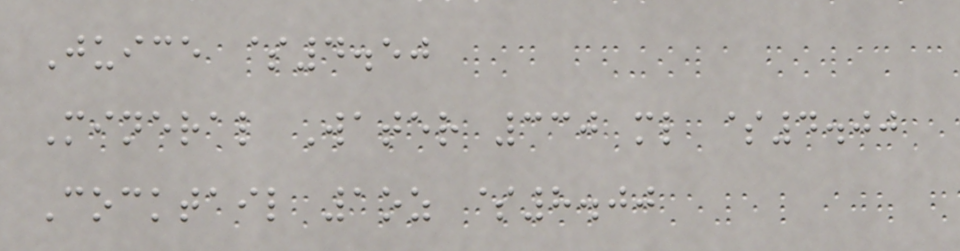Juice $4.50
Mineral Water 330 ml $4.00
Cocktail 1oz $8.00
